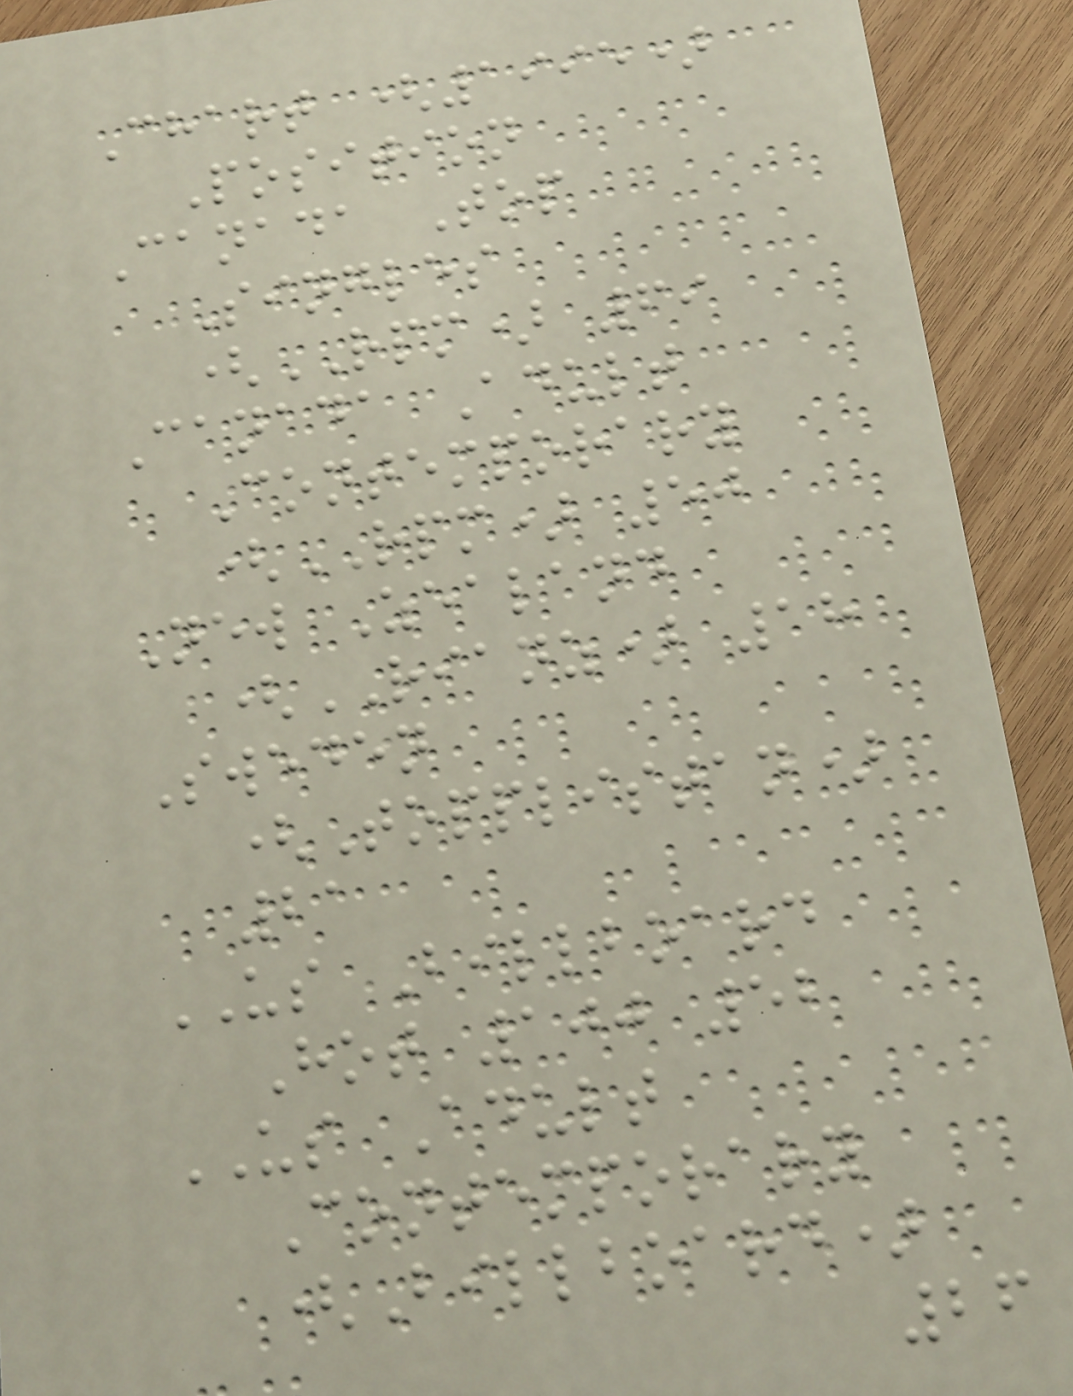Chart (1995)
Position
Canada Top
Singles
(RPM) 69
Canada Adult
Contemporary
(RPM) 50
New Zealand
(RIANZ) 18
Sweden
(Topplistan)
21
US Billboard
Hot 100 52
US Adult
Contemporary
(Billboard)
26
